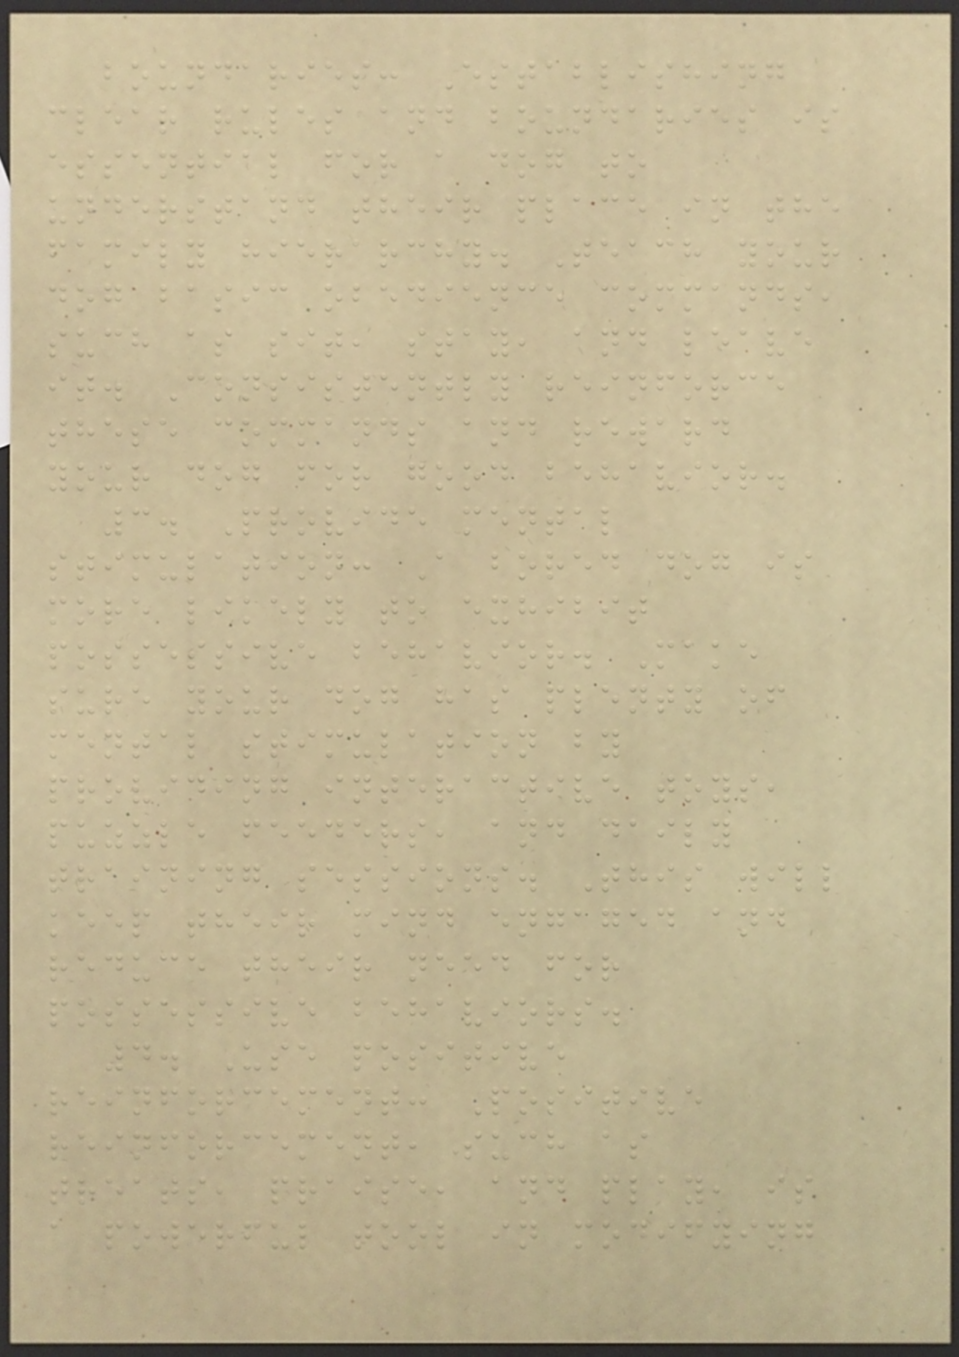boundaries: Establishing
clear rules and boundaries is
essential for a dog to
understand their place in the
family hierarchy. Teach your
dog basic obedience commands,
such as sit, stay, and leave
it. Consistently reinforce
these commands and reward
your dog for good behavior.
3. Provide mental
stimulation: A bored dog is
more likely to exhibit
possessive behavior. Make
sure your dog has plenty of
mental stimulation by
providing interactive toys,
puzzle feeders, and daily
training sessions. This will
keep their mind engaged and
reduce their need for
possessive behaviors.
4. Use positive
reinforcement: Positive
reinforcement, such as
treats, praise, and play, is
a powerful tool in modifying
